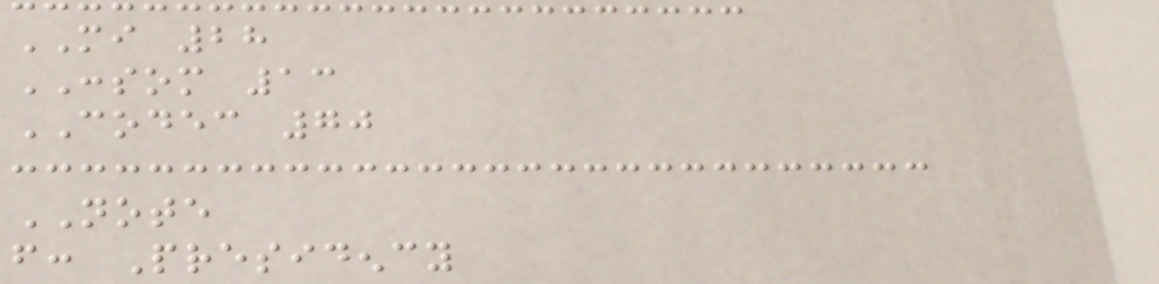MI 28
CONSOM 13
CODEC 70
NOTE
from: Presidency
